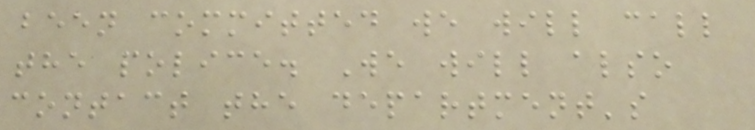been committed we will call
the police. We will also
contact the department's
